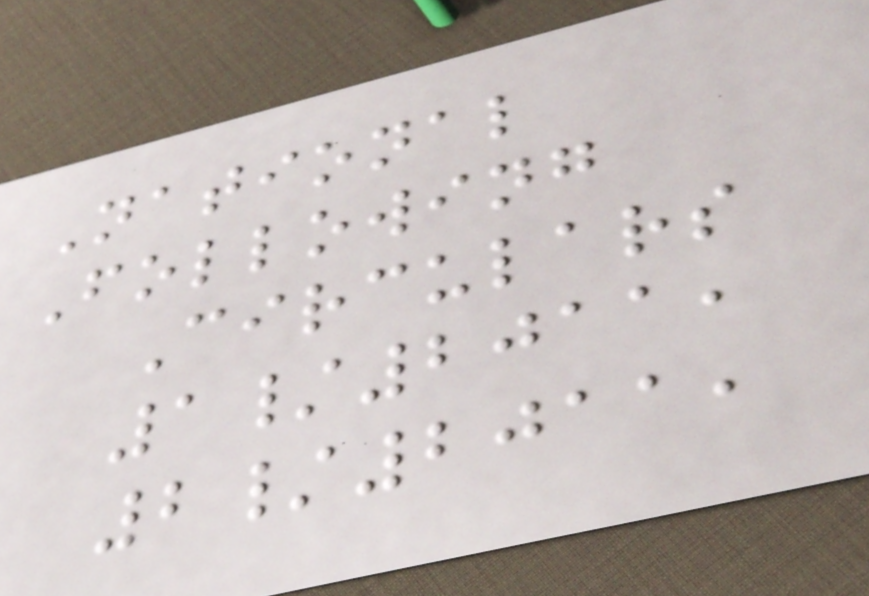National
Following
Circulars
1/2011,
2/2011,
